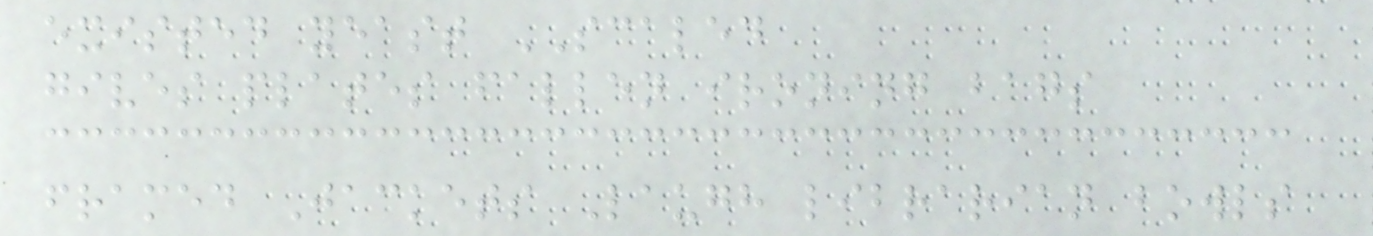existed yeast SCALED
gives plates fallen ironing bags
framed Jackets Laugh librarian bowls
